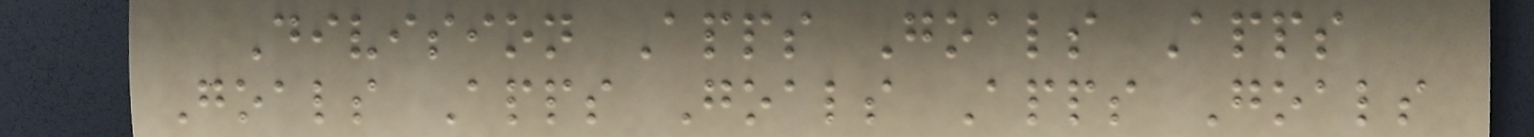Division Apps Goals Apps
Goals Apps Goals Apps Goals
